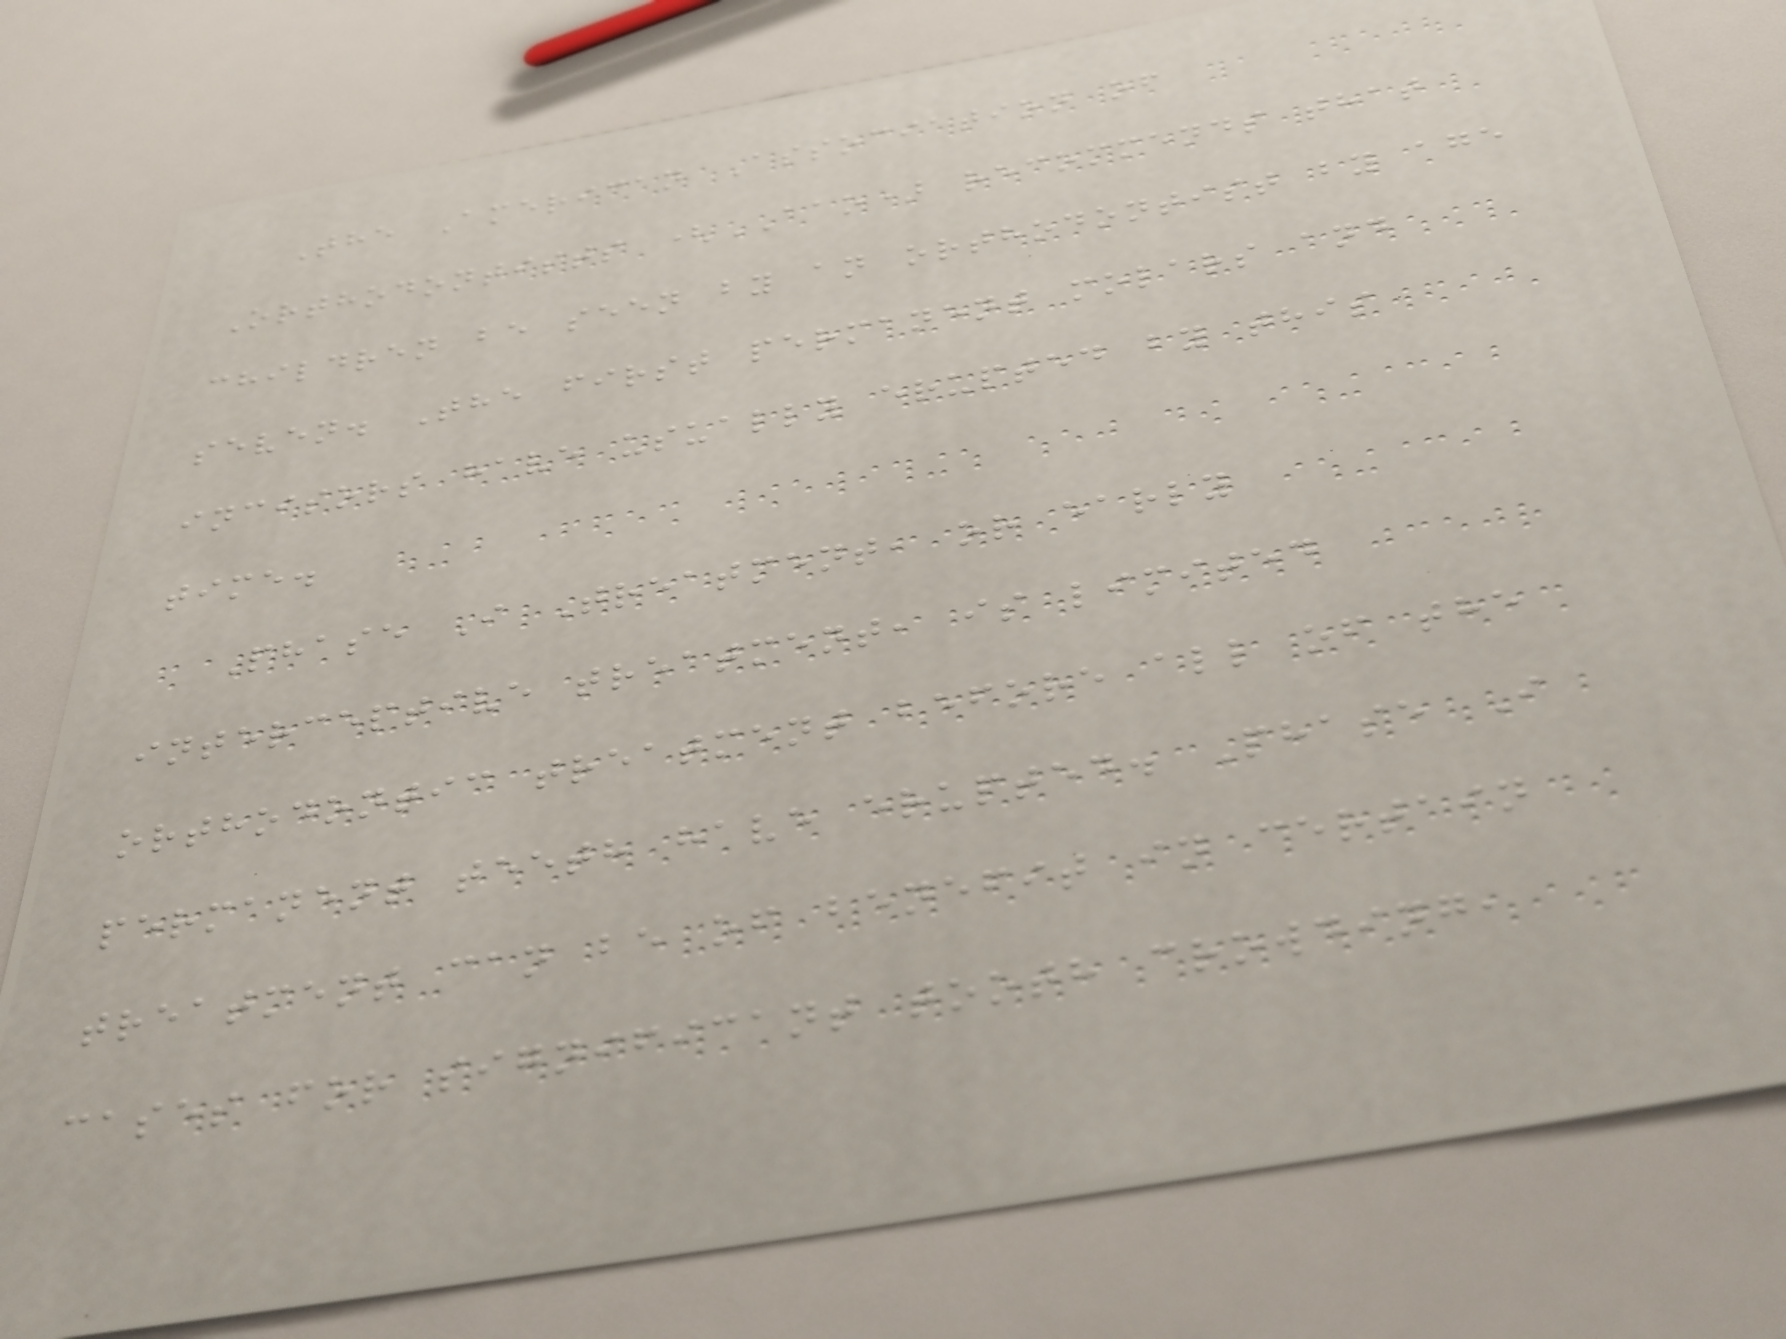The American Association of
Orthodontists (AAO) recommends that
children be seen by an orthodontist by age
seven. The first permanent molars and
incisors have usually erupted by this
time.
Phase I Treatment, or early
interceptive treatment, is limited
orthodontic treatment before all of the
permanent teeth have erupted. Phase I
treatment can be of benefit in certain
cases for significant tooth crowding,
